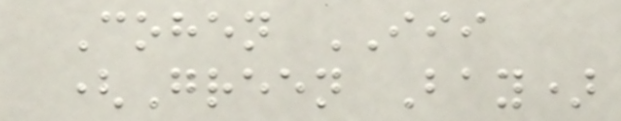Cohen III
(Green Bay)
